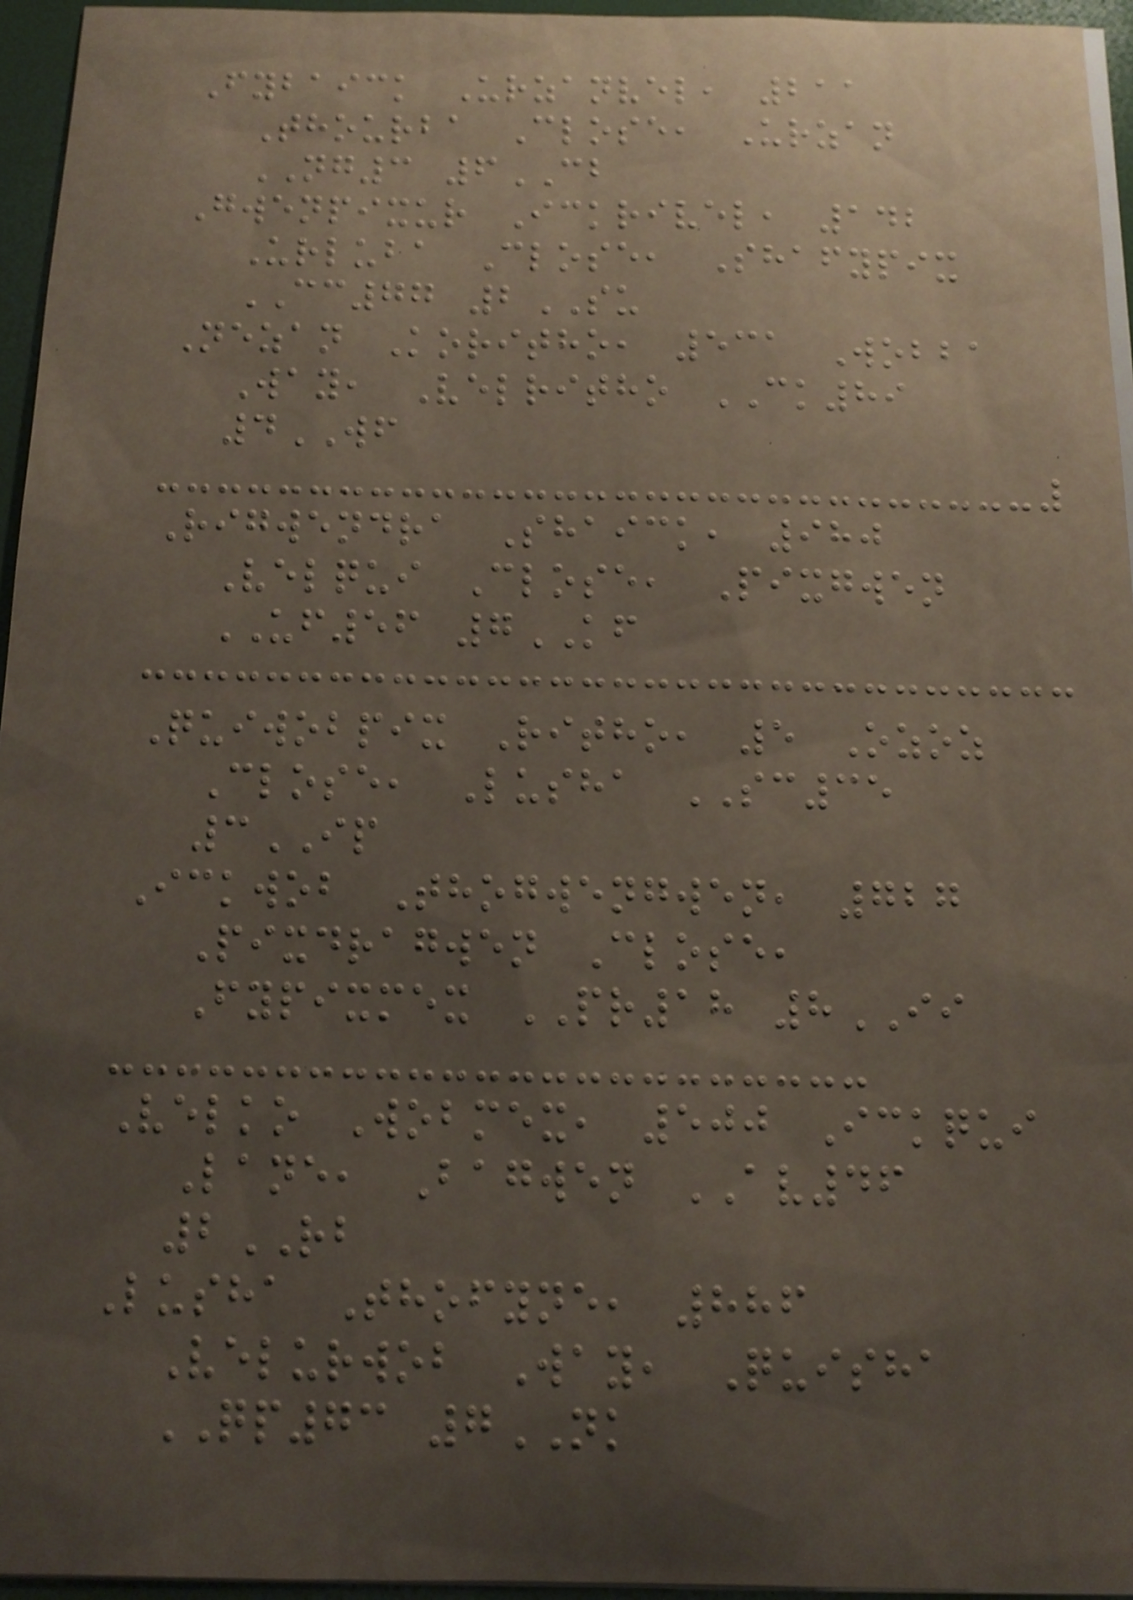Fybaick Urzanvel, 211
Thourba Close, Urzan
NG3 6CB
Gwenpixur Ickrivel, 142
Urluba Close, Shafypix
CC77 2SU
Nezan Koritho, 531 Wobba
Way, Velritho CK89
4WF
Rigwendra Shaick, 980
Velqui Close, Pixgwen
UF56 7KF
Quiwobpix Ritho, 5 Ozoz
Close, Lusha SC35
3IP
Ickwob Thogwengwen, 727
Pixdragwen Close,
Fypixmex PR18 8II
Velko Wobmex, 500 Ickqui
Lane, Bagwen AV46
2RB
Lusha Thofyne, 886
Velurwob Way, Quisha
QP73 7NK
